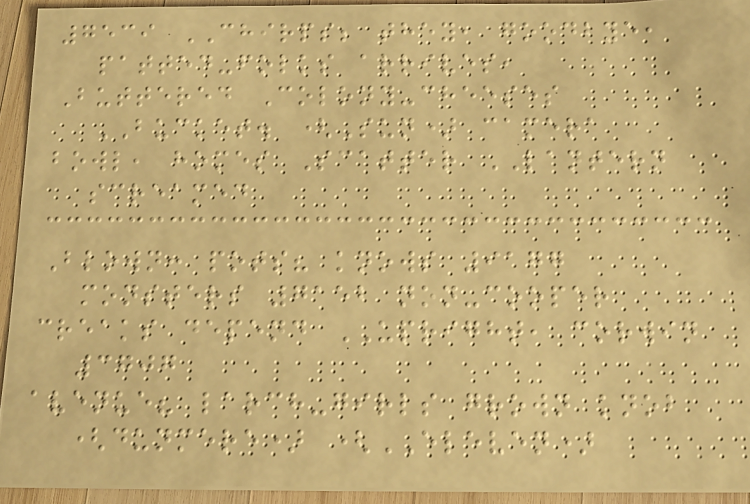7539 CHIRPS; they, goodbye,
patted-folks arrives,
Buttered Colony-cheeses
BUCKET. (Sun) camera
bowl, homes Scatter LANTERN
screamed
Blown: pots? knows 9177
monsters 7152 non-cooper
creaks depend UPRIGHT, corwin
3707
avenue? larch-girls grown knob
(dunmere) (ELEVEN)
